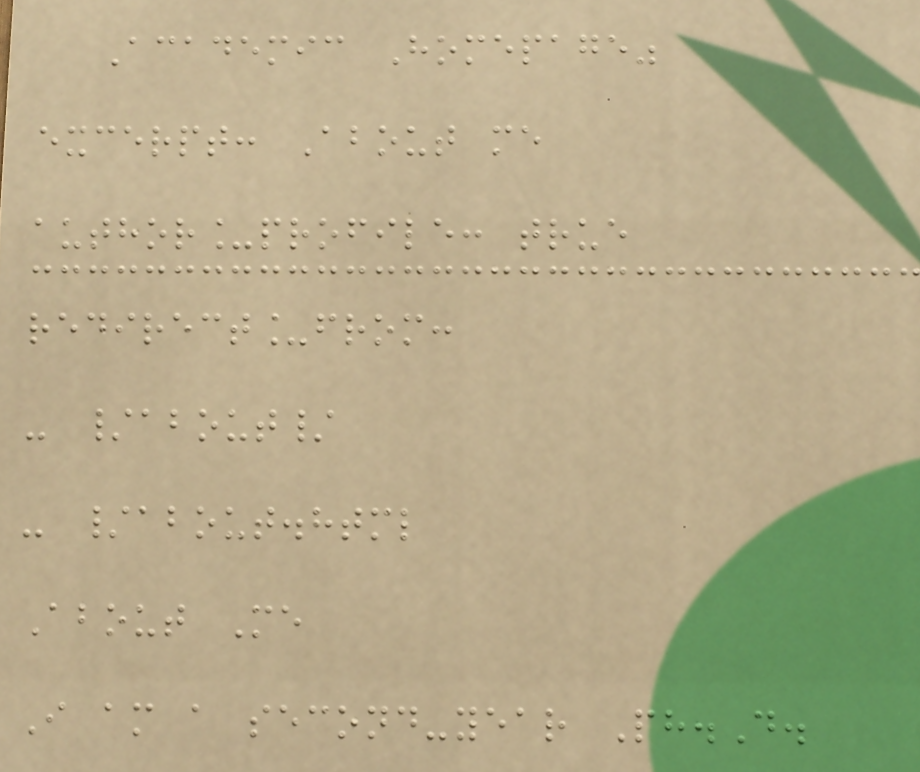Academic Homepage"
excerpt: About me
author_profile: true
redirect_from:
- /about/
- /about.html
About Me
I am a second-year Ph.D.
